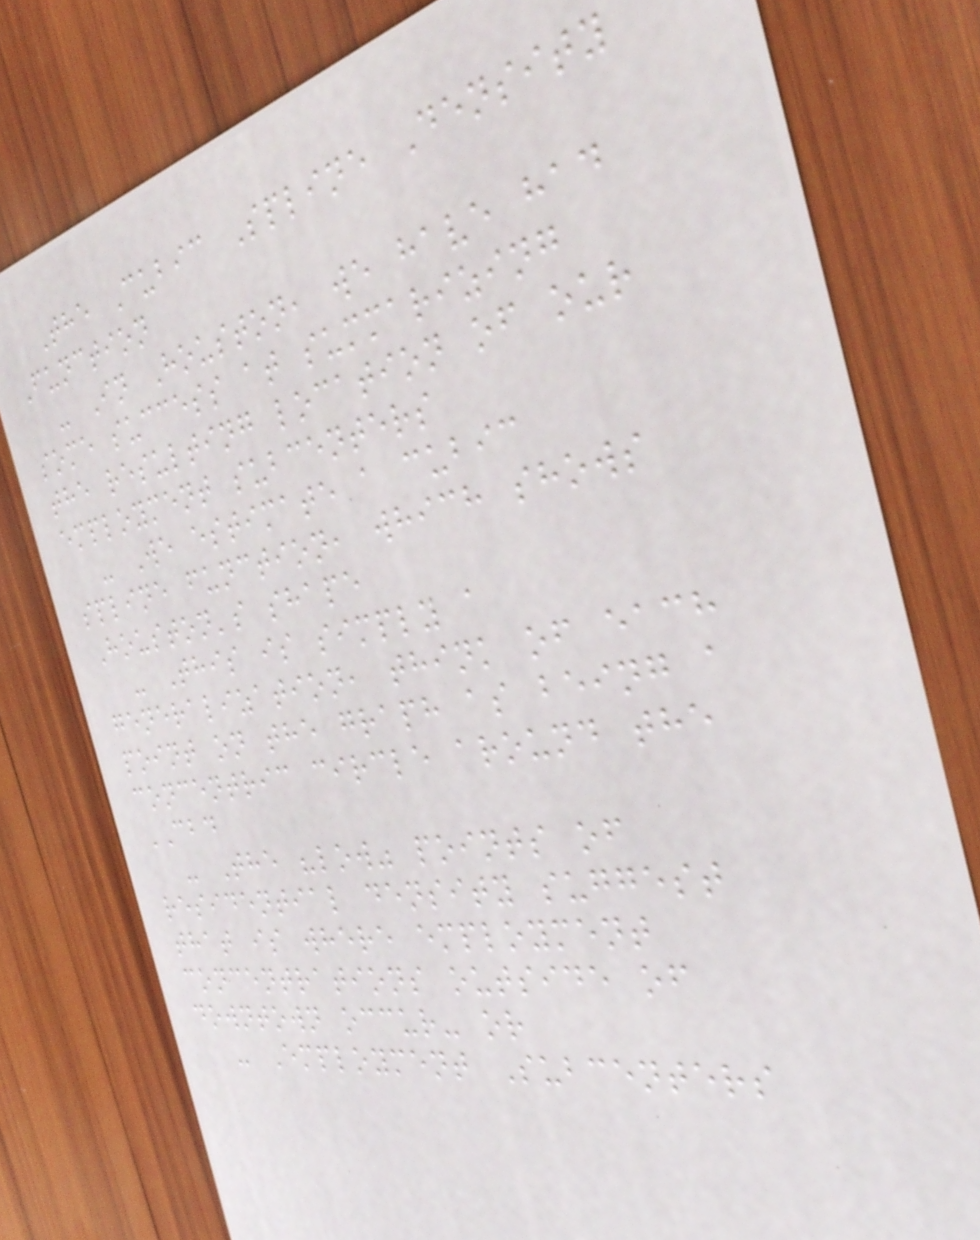The Cubic Spline Density
Function
- In Houston, we have had
some success at summarizing
the resulting location of our
employment subcenters
- We estimate a cubic
spline function, which shows
Houston's shape
- This is simply a
generalization, think of each
point on the graph as being a
concentric circle around the
CBD
- The "low" points of
residential density suggest
that is where employment
concentrations outside of
downtown occur- or
- Employment Subcenters
